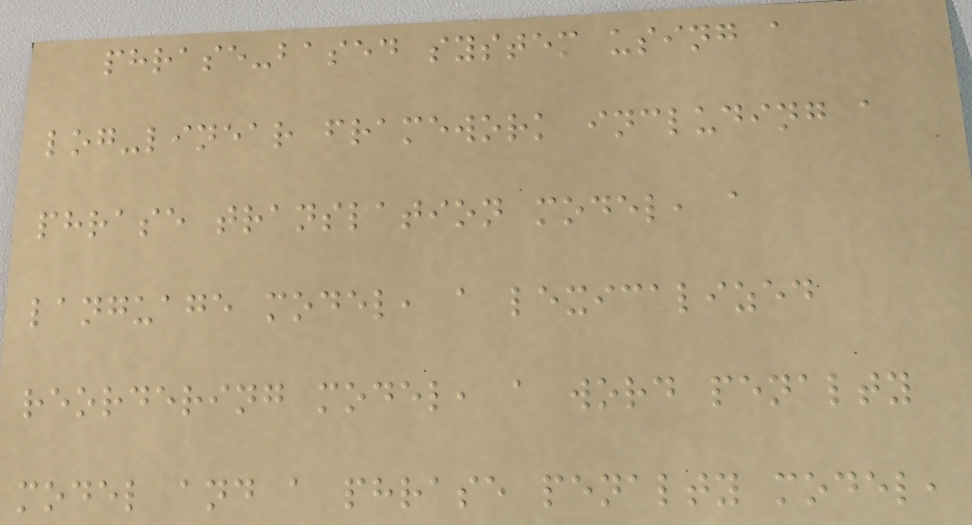phrase-based system using a
log-linear framework including a
phrase translation model, a
language model, a lexicalized
reordering model, a word penalty
model and a phrase penalty model,
